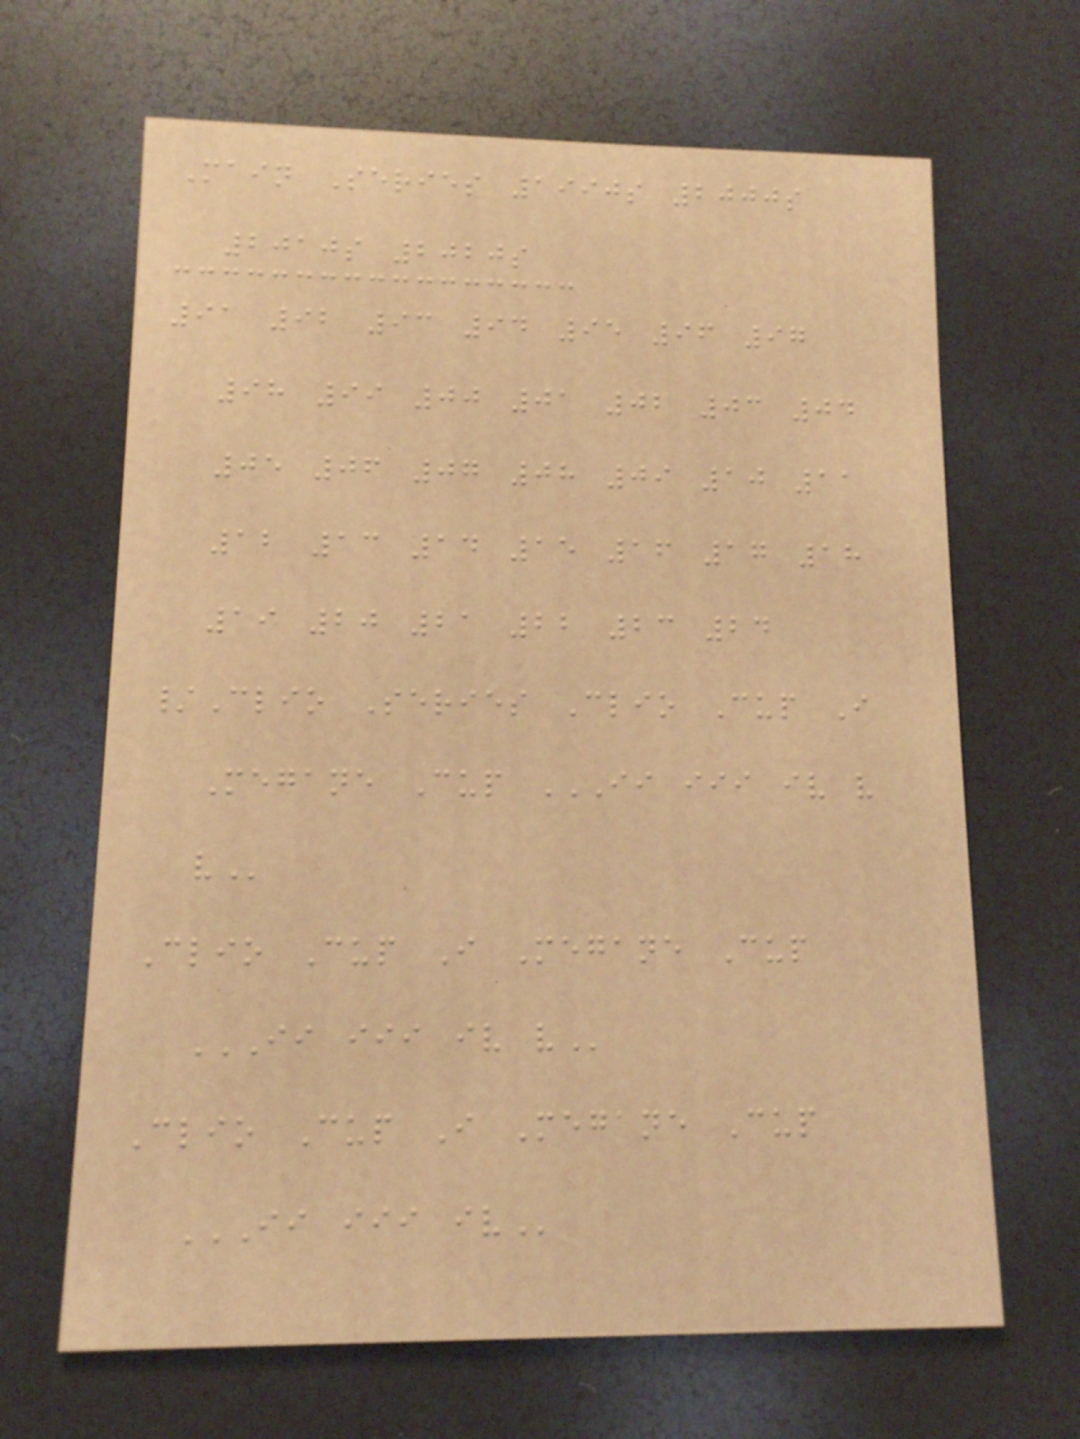Main Series 1990s 2000s
2010s 2020s
91 92 93 94 95 96 97
98 99 00 01 02 03 04
05 06 07 08 09 10 11
12 13 14 15 16 17 18
19 20 21 22 23 24
/Clio Series Clio Cup I
Megane Cup II III IV V
V
Clio Cup I Megane Cup
II III IV V
Clio Cup I Megane Cup
II III IV
